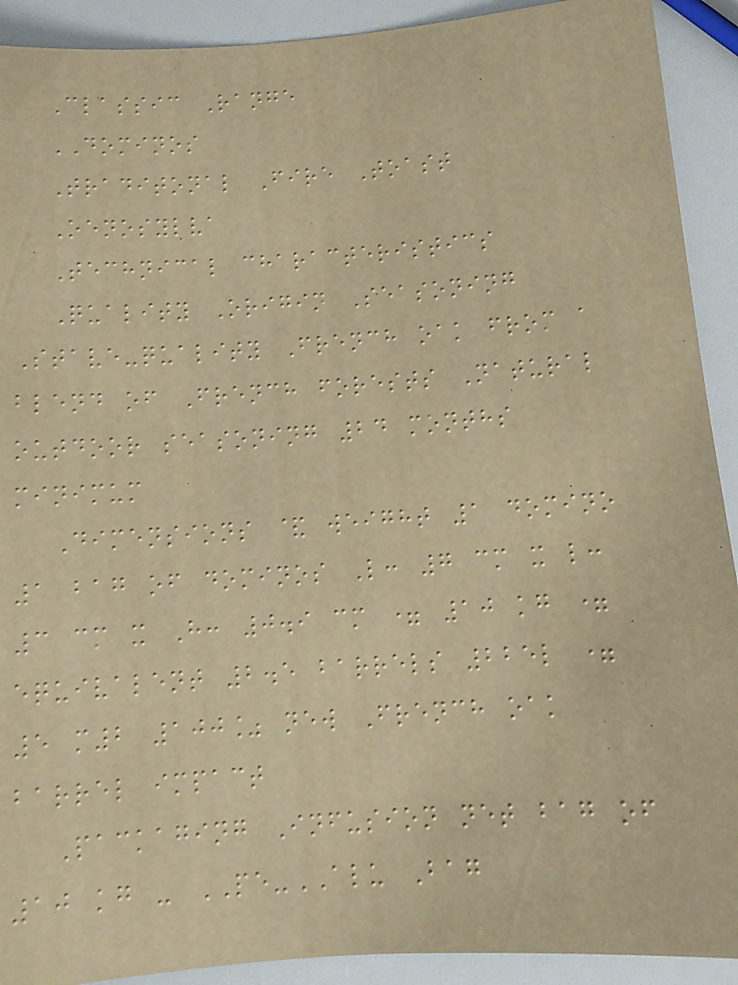Classic Range
DOMINOS
Traditonal Fire Toast
Oenosylva
Technical characteristics
Quality Origin Seasoning
Stave-quality French oak from a
blend of French forests Natural
outdoor seasoning 24 months
minimum
Dimensions & weight 1 domino
1 bag of dominos L: 7 cm x l:
3 cm x H: 0.9 cm = 10 kg =
equivalent 2.5 barrels 225l =
5 m2 100% new French oak
barrel impact
Packaging Infusion net bag of
10 kg - PE-ALU Bag
